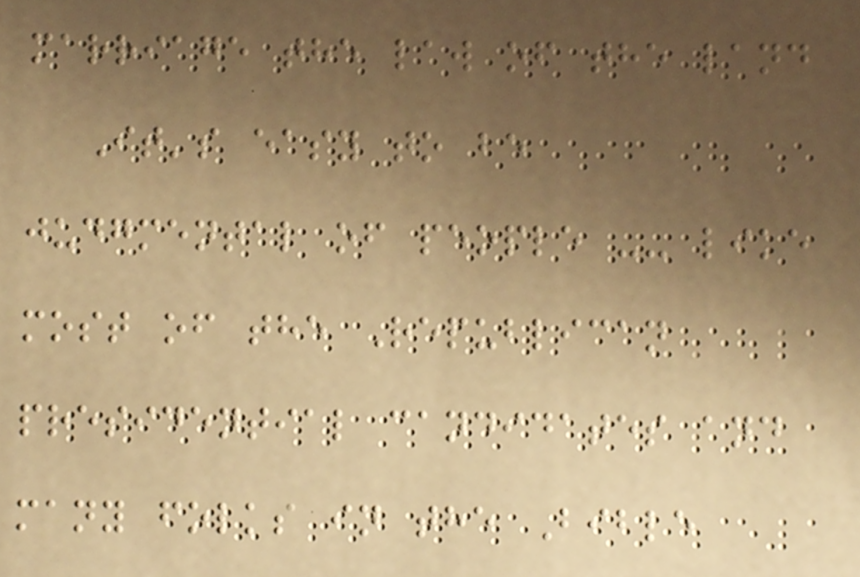marriage the law of the land
It's easy to be
judgmental of people -- like
most of the Republican
presidential candidates and
many folks in the Bible
